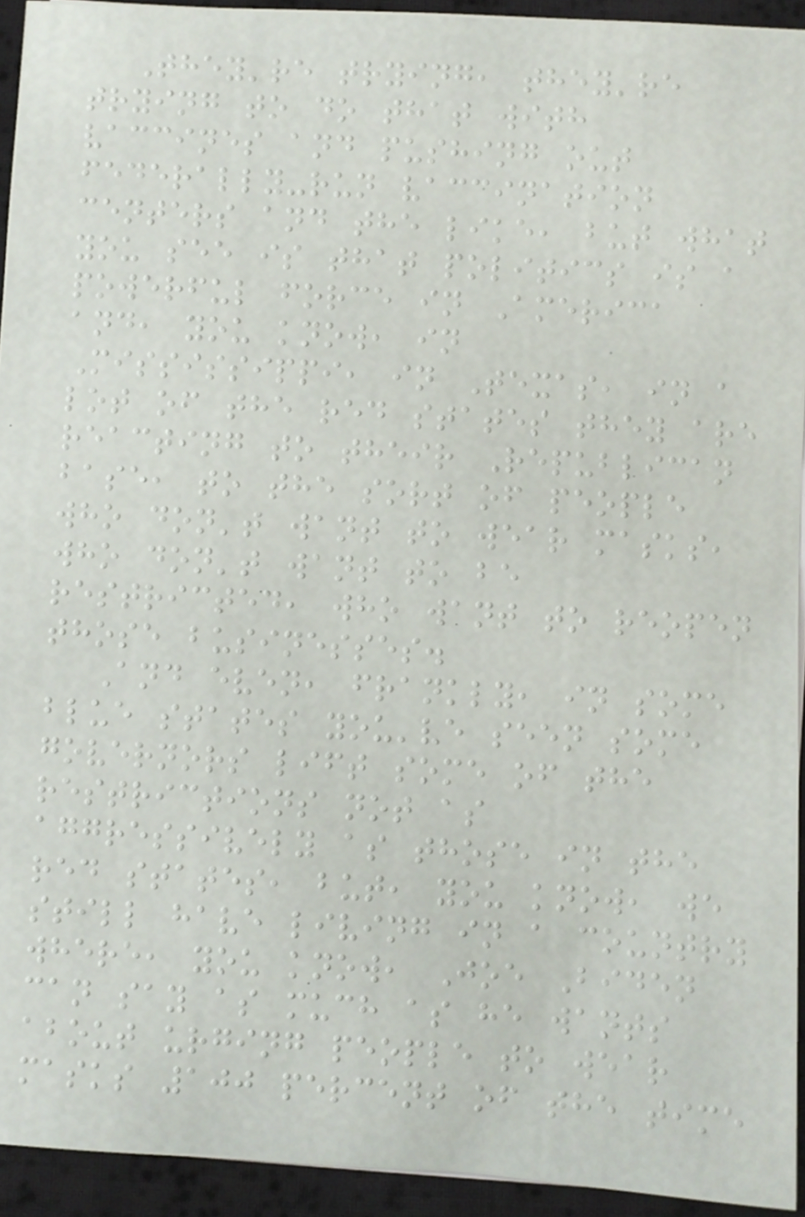They're trying, they're
trying to do that with
vaccines and pushing out
federally-run vaccination
centers and the like, but what
you see is that politics is a
powerful force in America
and, you know, in
Mississippi, in Texas, in a
lot of the red states they are
reacting to their Republican
base, to the sort of people
who don't want to wear masks,
who don't want to be
restricted, who want to reopen
those businesses.
And even, frankly, in some
blue states you've seen some
governors lift some of the
restrictions not as
aggressively as those in the
red states, but, you know, we
still have living in a country
where, you know, Joe Biden
can say as much as he wants
about urging people to wear
masks 100 percent of the time
